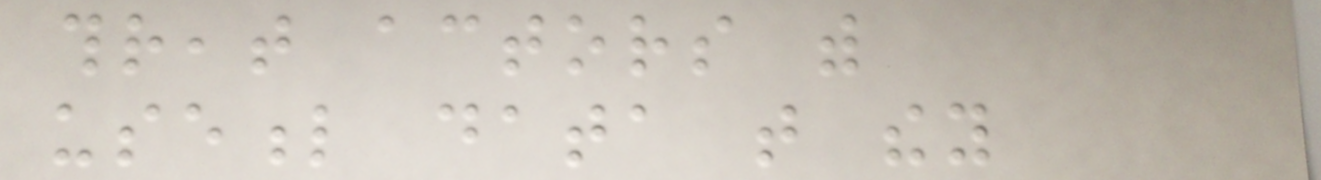threat actors with
useful data that they
